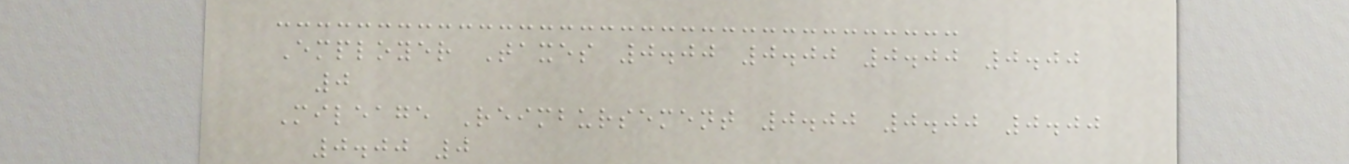Employer Taxes 0.00 0.00 0.00 0.00
0
Mileage Reimbursement 0.00 0.00 0.00
0.00 0
